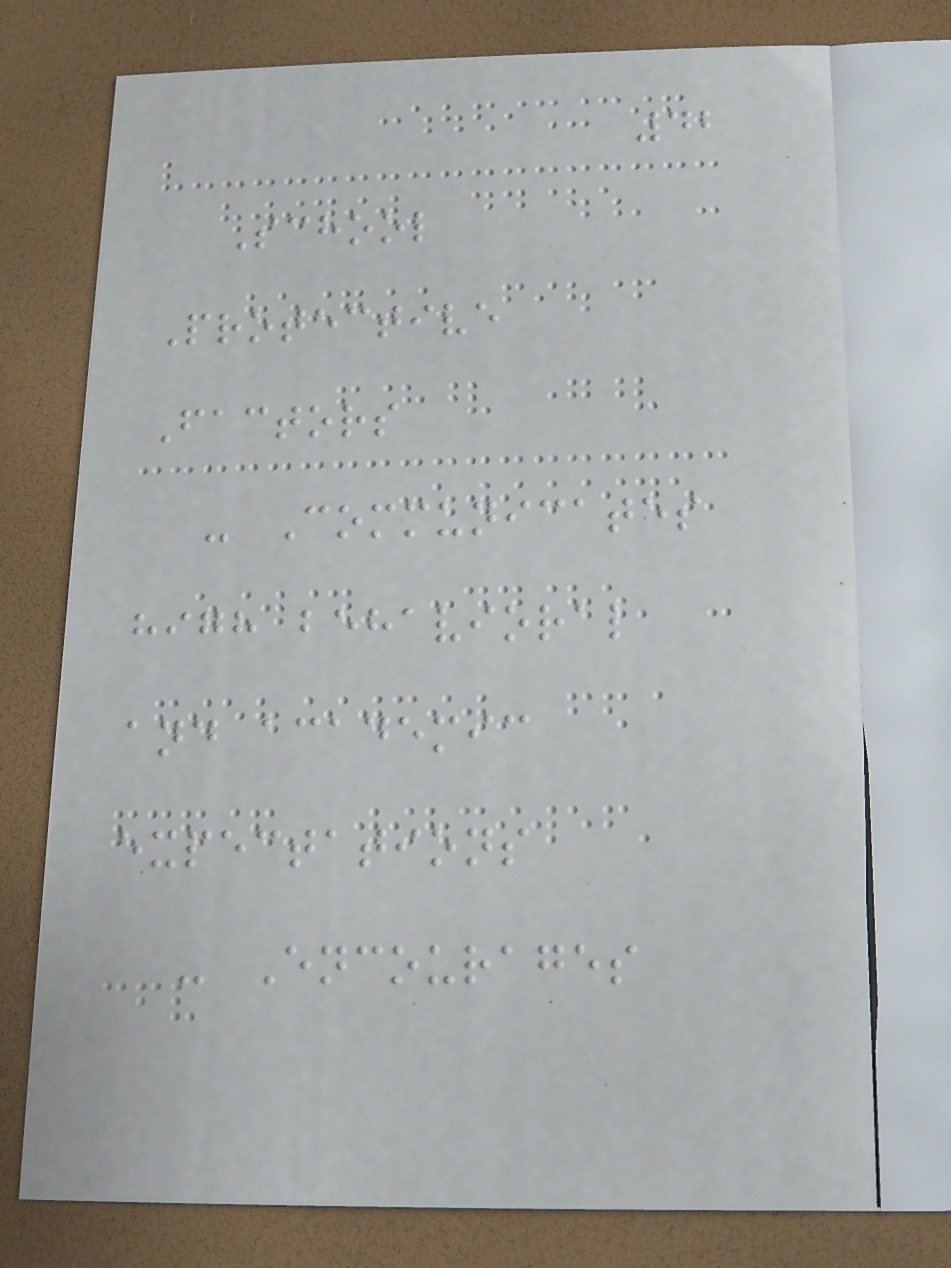42
School
Protective
Factors
- Communicates
high behavioral
and academic
expectations
- Encourages
